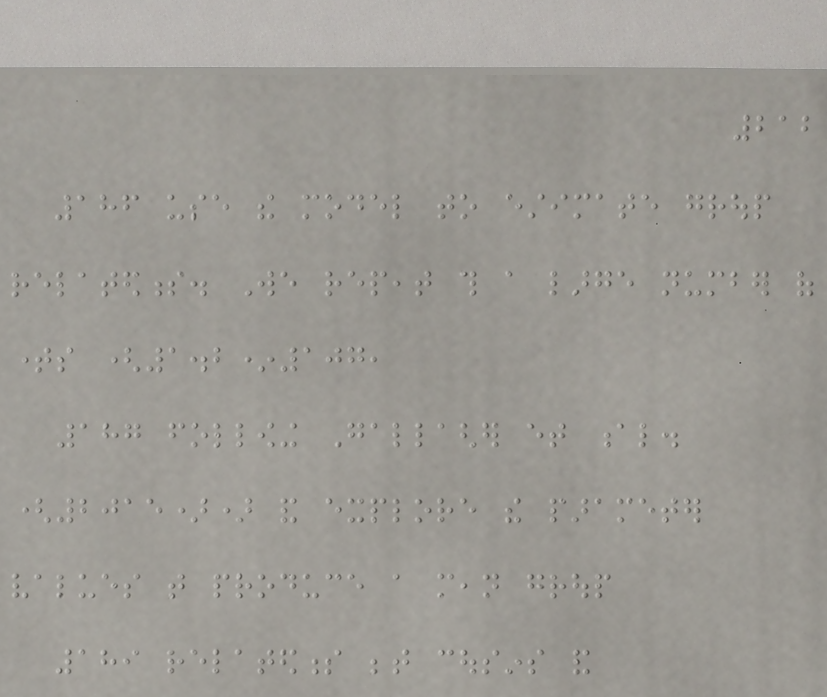212
186 use the model to estimate group
relatedness. We repeat this a large number of
times (1.2*107,
187 following Gallagher et al.
(2015)) and explore the parameter
values that produce a mean group
189 relatedness between cousins and
